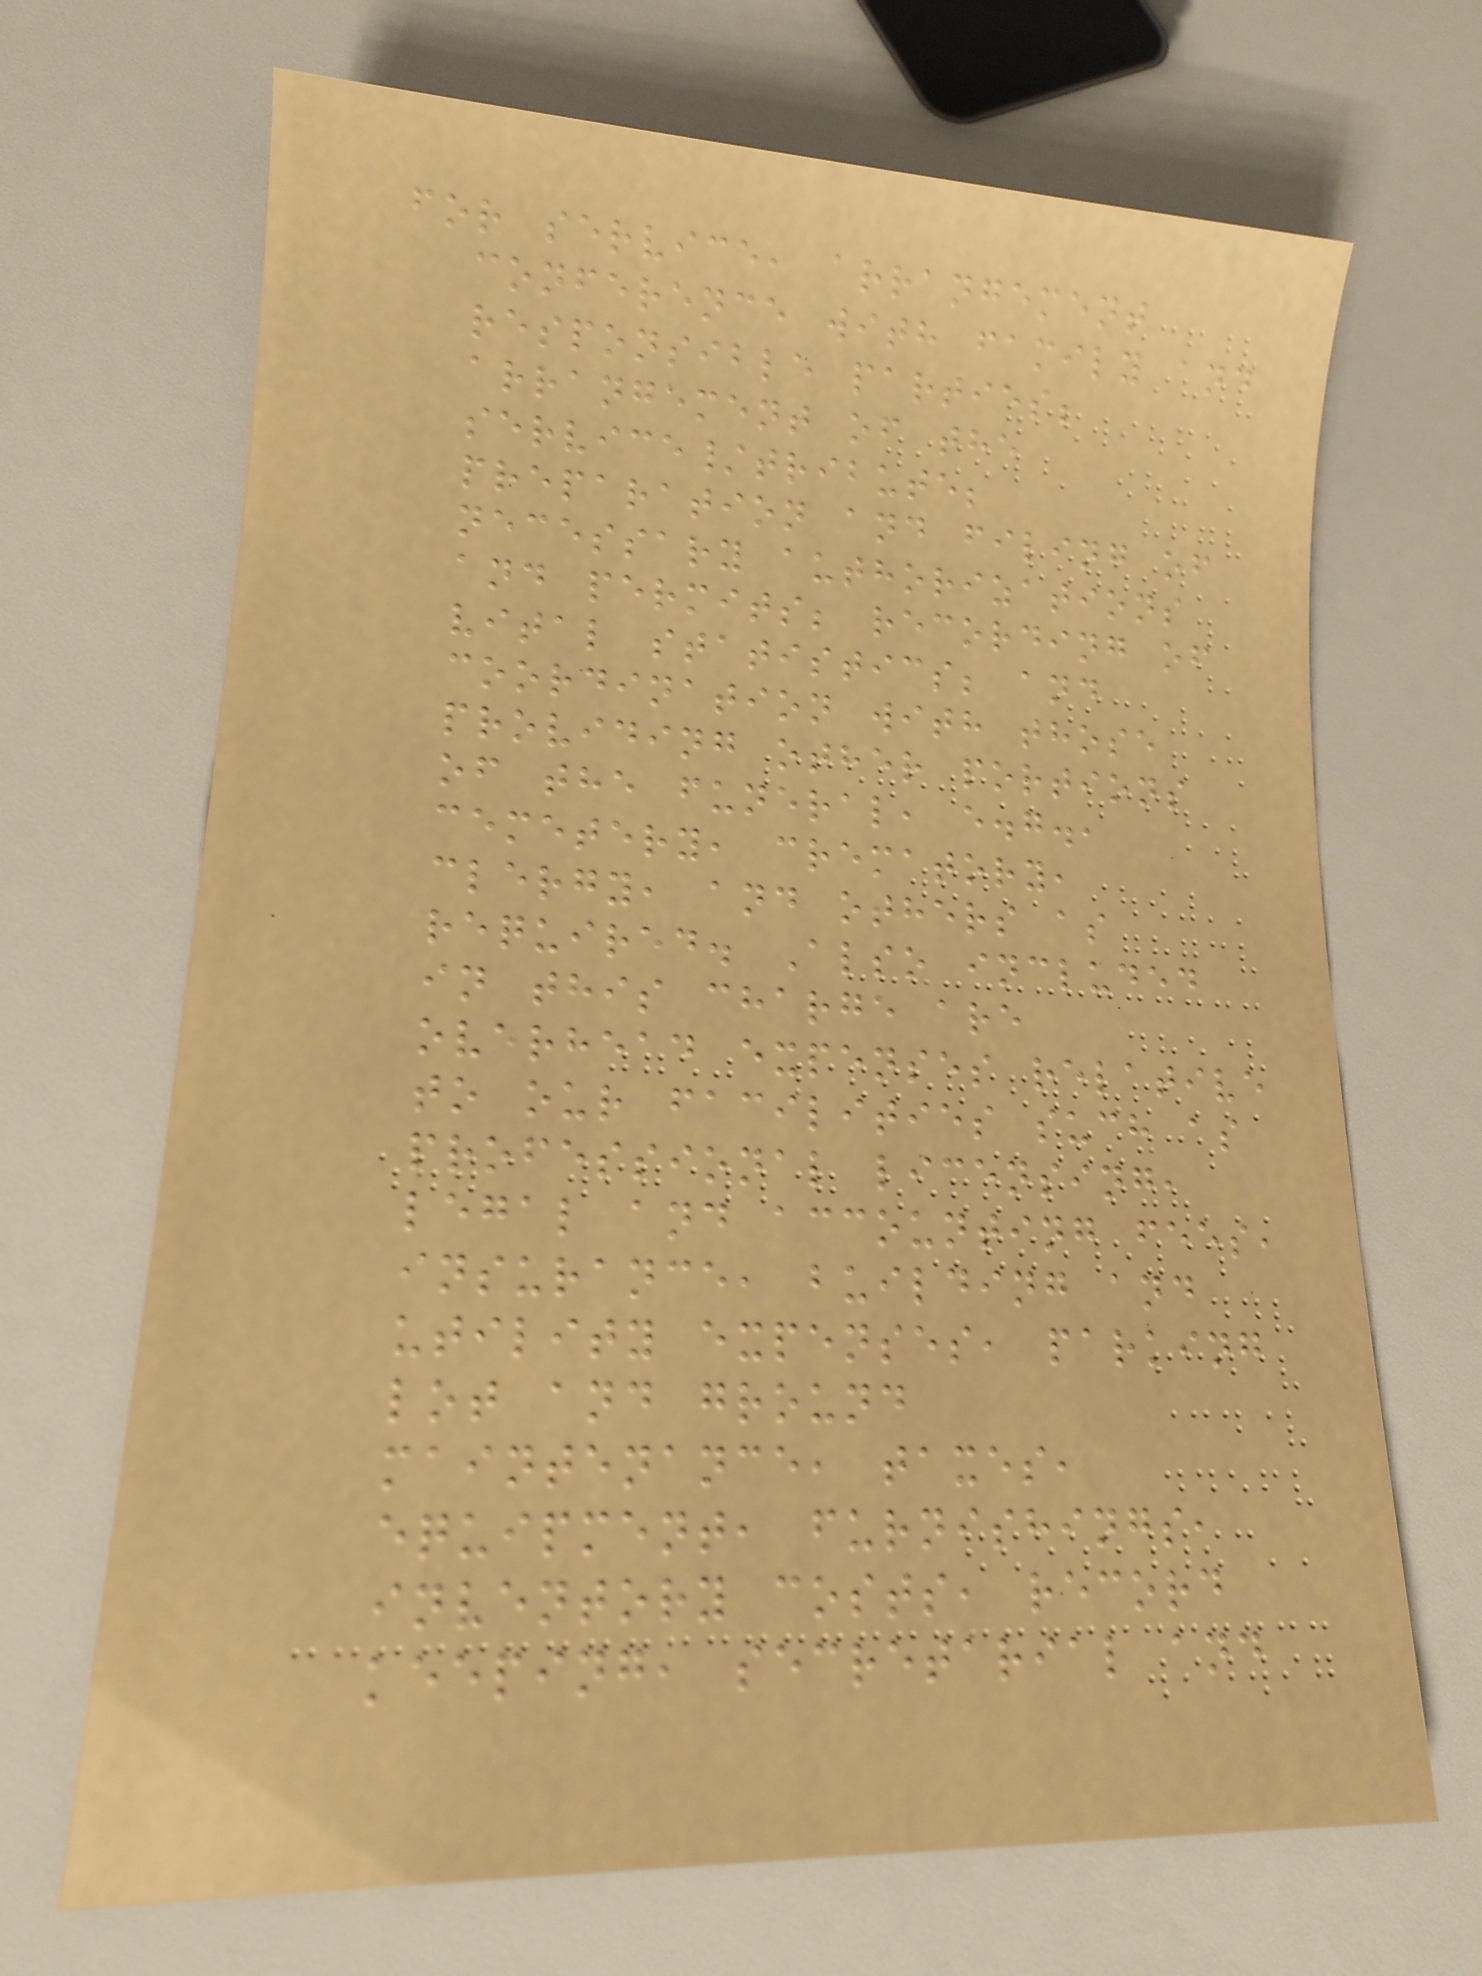for service, arrangement
conference with family and
responsible parties;
arrangement of the
service/tribute;
preparation and filing of
necessary authorizations
and permits; recording of
vital statistics; and
coordination with those
providing other portions
of the funeral, e.g.,
cemetery, crematory,
clergy, and others as
required. Also included
in this charge are
overhead expenses relative
to our facilities such as
professional licensing,
legal and accounting fees,
insurance, building and
utility expenses, parking
lot and ground
maintenance, taxes,
equipment, furnishings,
inventory costs, record
keeping, secretarial and
